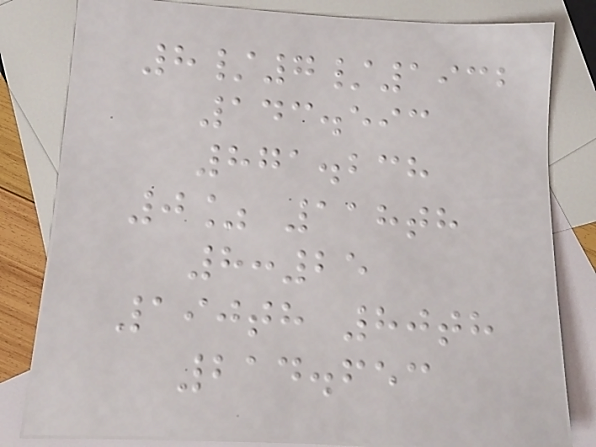8/7/1932
143.593
871.238
0% 118th
8:25
190th 80th
214.653
